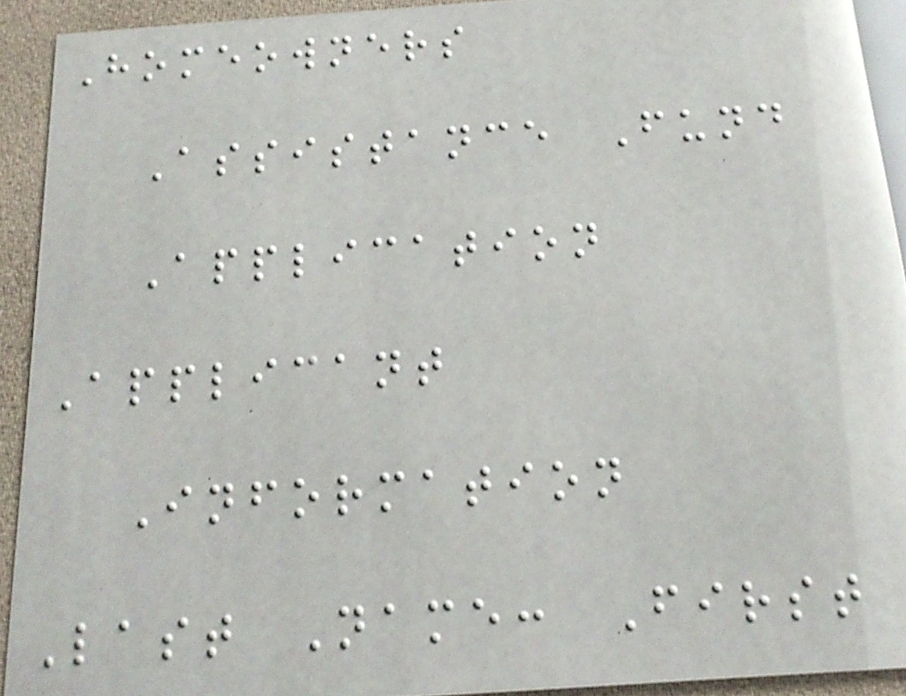Homeowners
Assistance Fund
Application
Applicant
Information
Last Name: First
